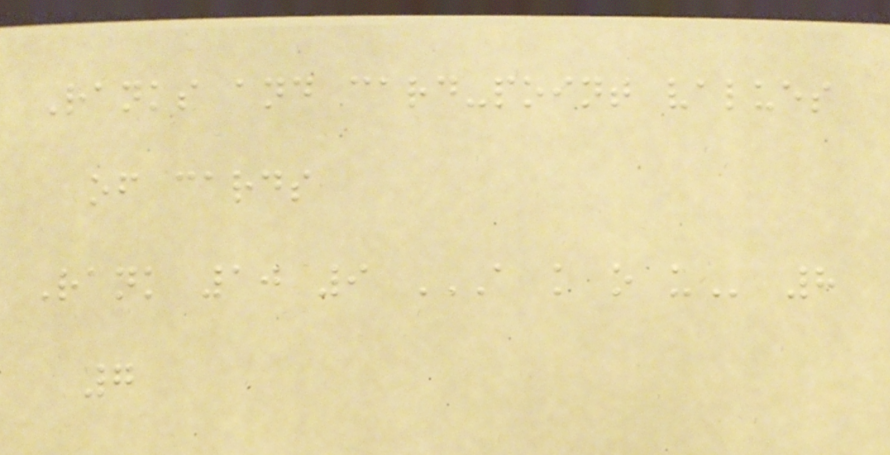Ranks and card-point values
of cards
Rank 10 9 A K O U 8
7
